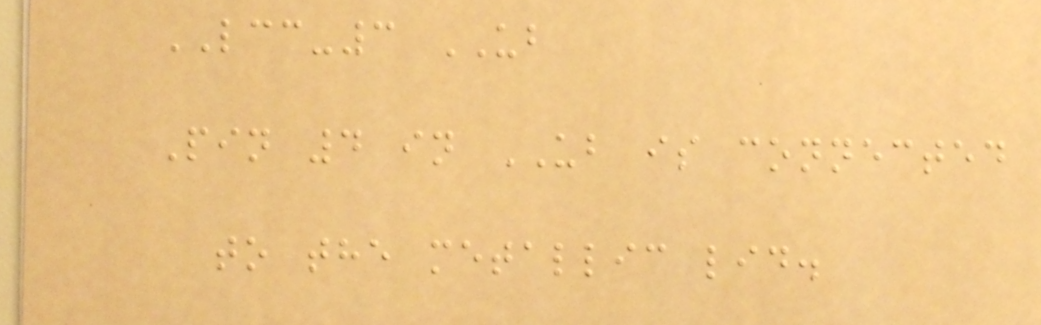LCC-3 UB
Pin 4 in UB is connected
to the metallic lid.
